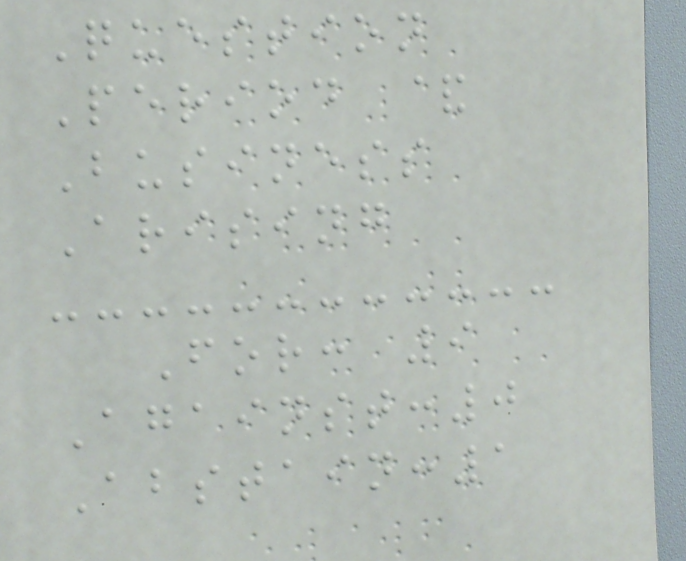Question
Period &
Business
Arising
For: 9
Against:0
Abstain:1
